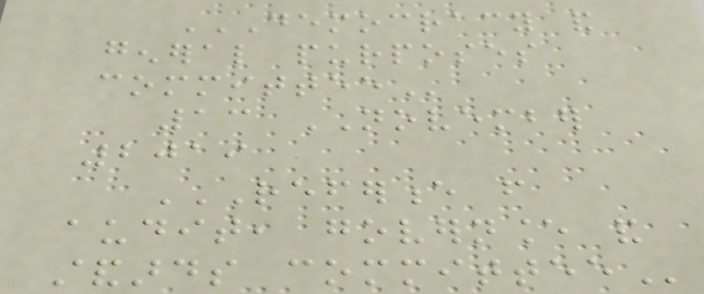DEMOCRACY AND
GENERAL PURPOSES
COMMITTEE
13 NOVEMBER
2019
REFERENCE FROM
AUDIT, GOVERNANCE AND
STANDARDS COMMITTEE
